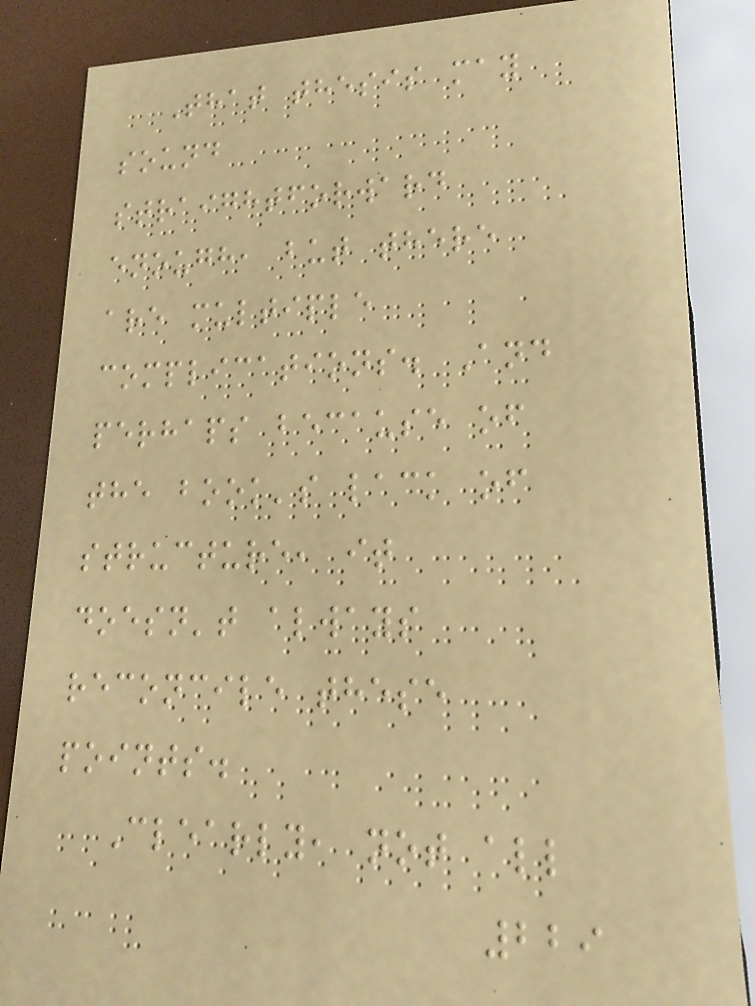That thesis may
sound
straightforward
enough, but there
are multiple
complications. And
perhaps because of
the book's lack of
structure, it
doesn't always
reconcile these
points.
Clearly, not all
229
